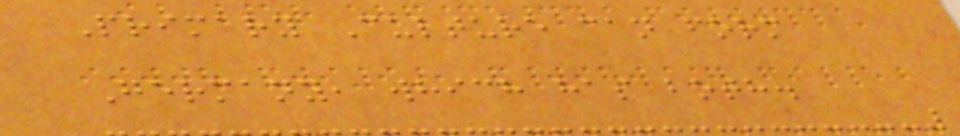Primary Culture can form
Germany, which has both.
